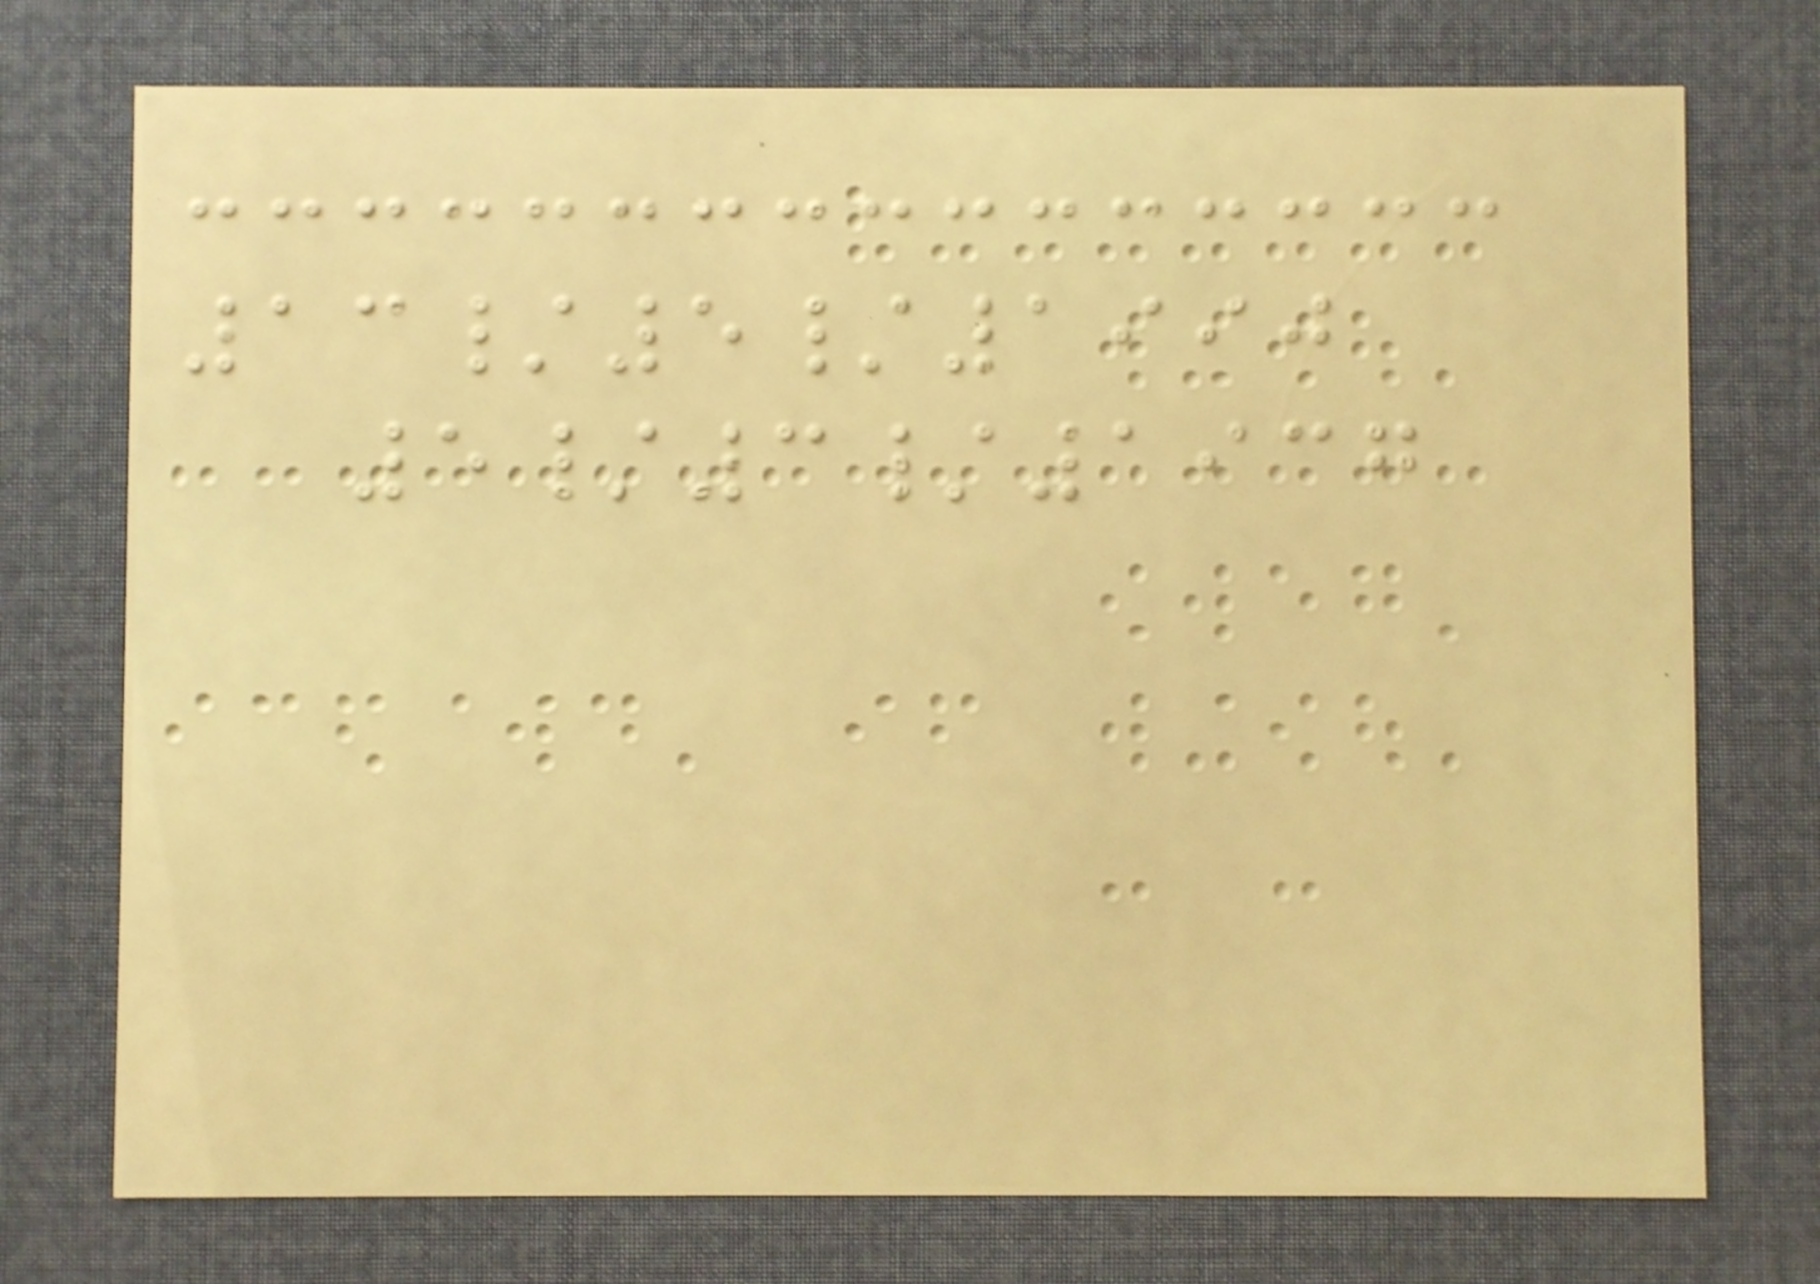13/5/1990
5/3/1937
